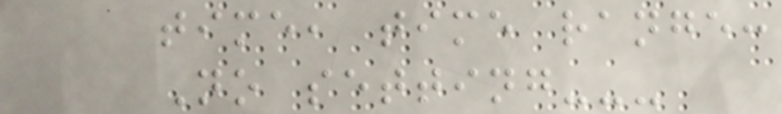time, time range:
No setting---
